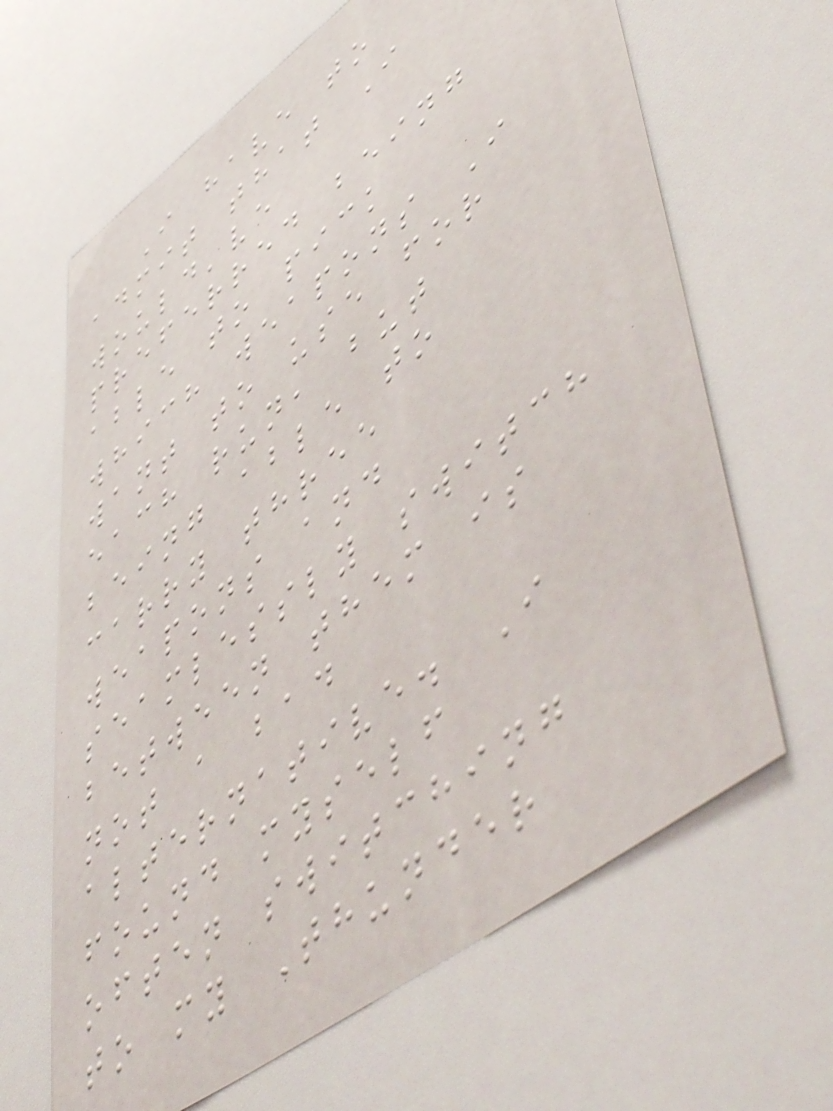I have to
admit that I
would've
preferred being
able to pick
which weapons I
want to use for
each run, but
being able to
carry three
weapons and
seamlessly switch
between them is
not a bad
alternative. I
found myself
often switching
to my Thunder
